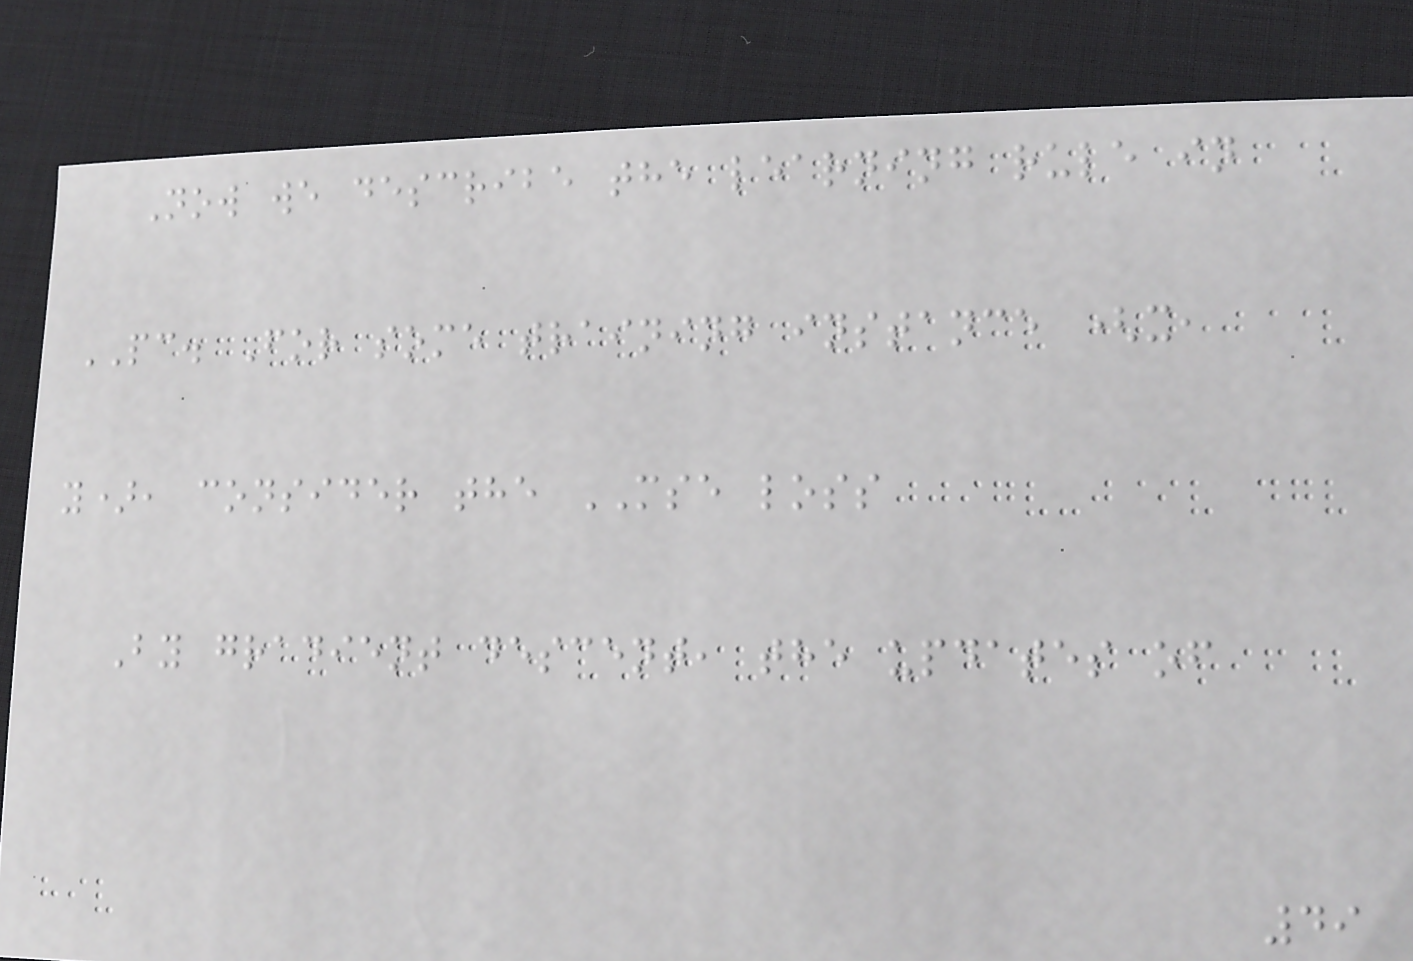Now we describe the learning rule in
PC. For some training instance (x,
y), consider the MSE loss
By gradient descent, the updates of
49
